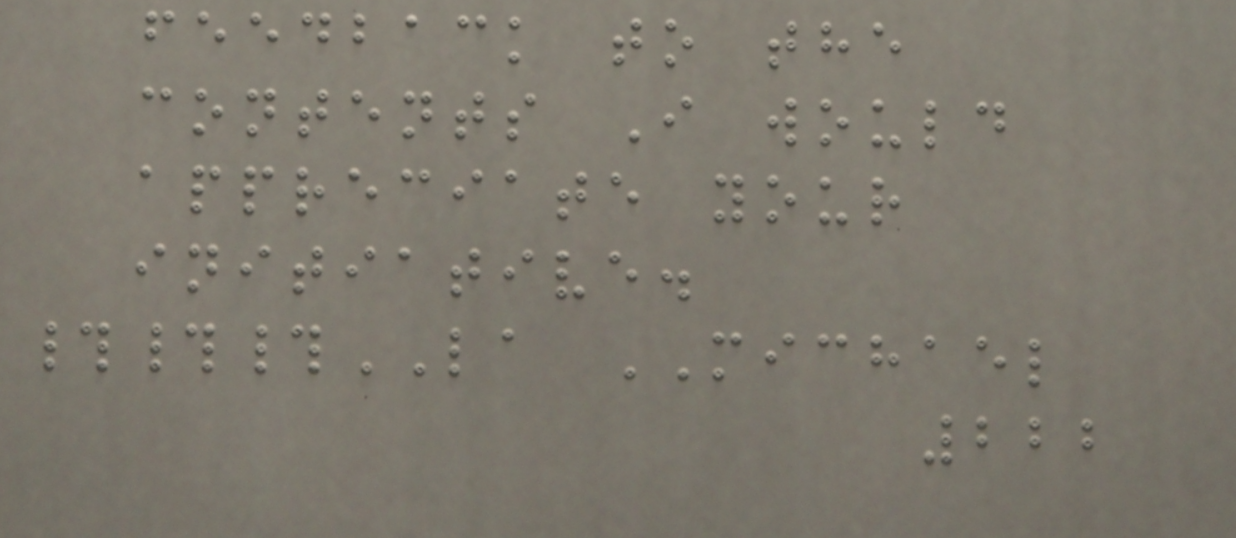feedback to the
contents I would
appreciate your
initiative.
###LA MICHAEL
222
